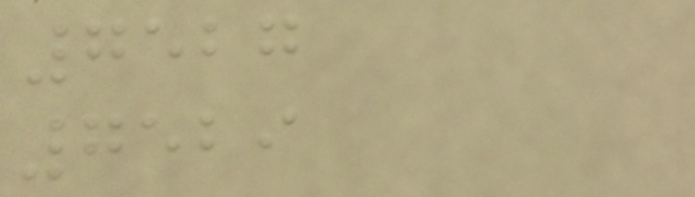7527
7529
